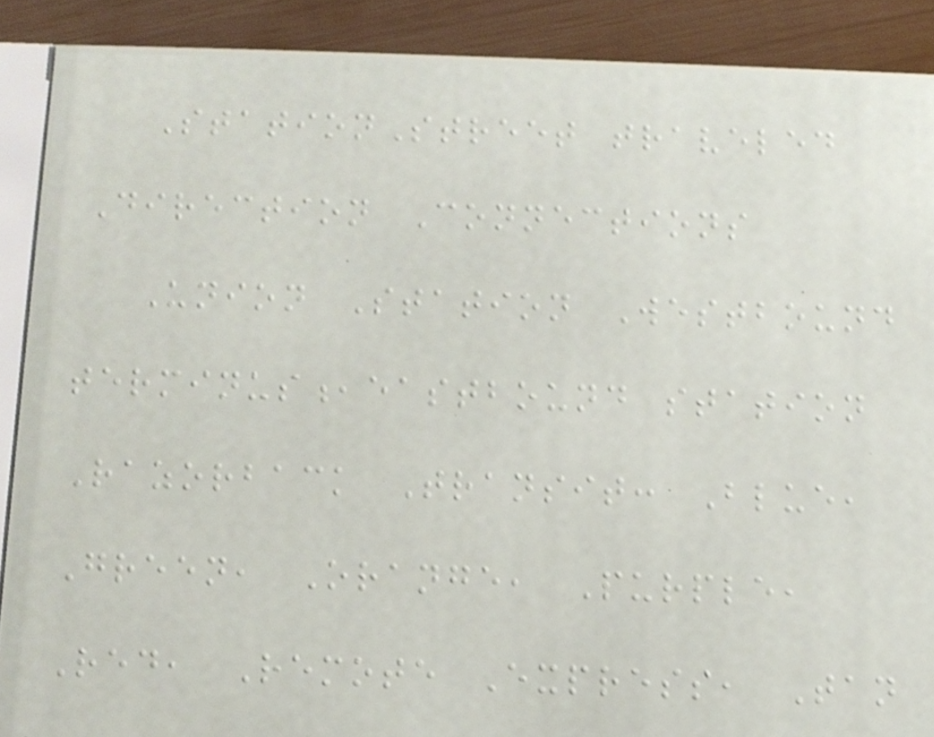StationStreet traveled
Direction Connections
Union Station Westbound
terminus,eastbound station
Razorback Transit: Blue,
Green, Orange, Purple,
Red, Remote Express, Tan
